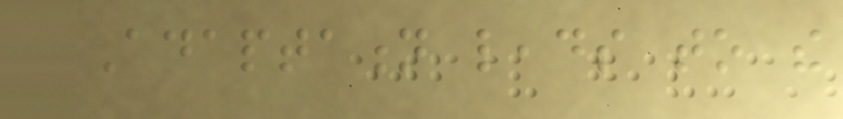Adaptation leads to the
